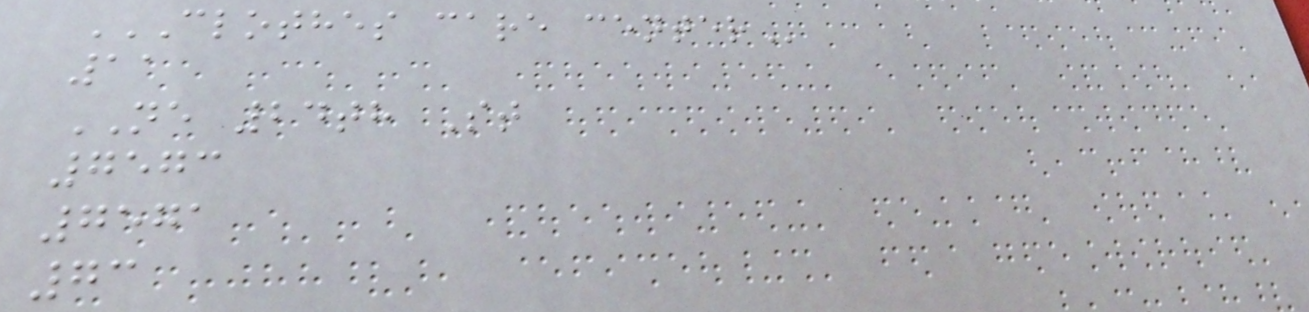CLOTHES CARE CENTER
11
NE 24th St
7573
7571
73
